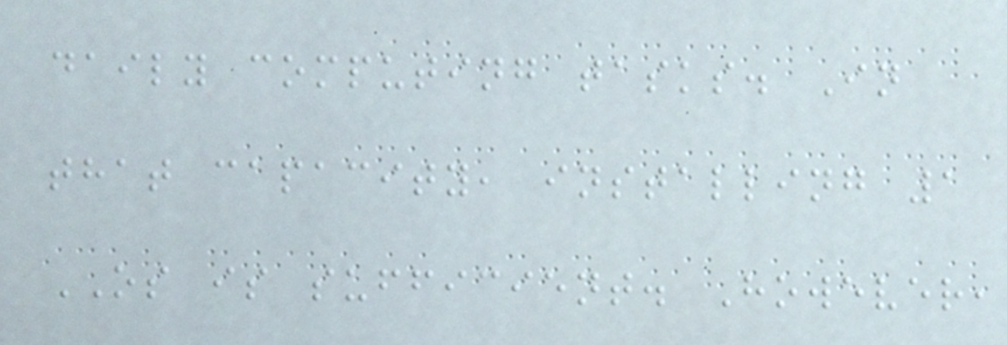daily computing tasks. In
that capacity, installing 1
OS is sufficient. However,
